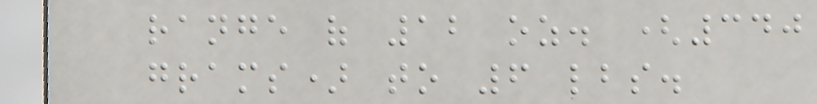range of 12 oz. (340
grams) to 6 lbs.
